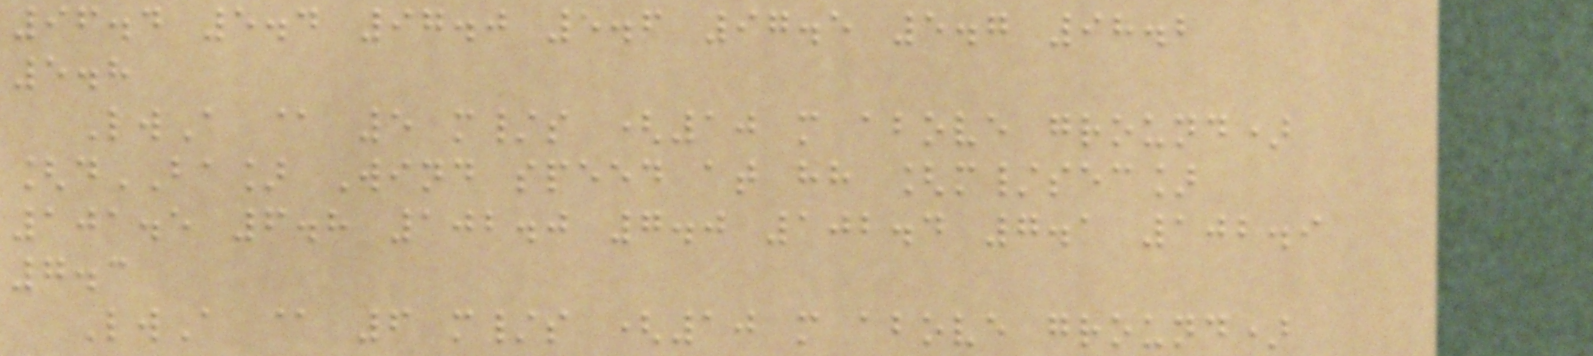96.4 5.4 97.0 5.6 97.5 5.7 98.2
5.8
LwA @ 5 m/s (10 m above ground)
[dBA] Wind speed at hh [m/sec]
101.5 6.8 102.0 7.0 102.4 7.1 102.9
7.3
LwA @ 6 m/s (10 m above ground)
